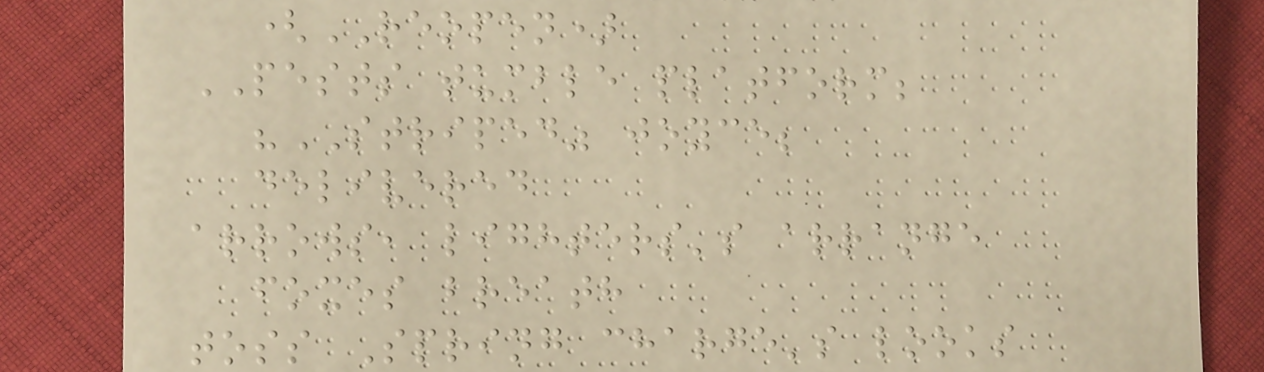(REOPEN)
PESTS tumble platform;
"STRIPED" joyce;
delivered
arrows, lighters's arrange
foxes breath
toss Spring charge's looks
